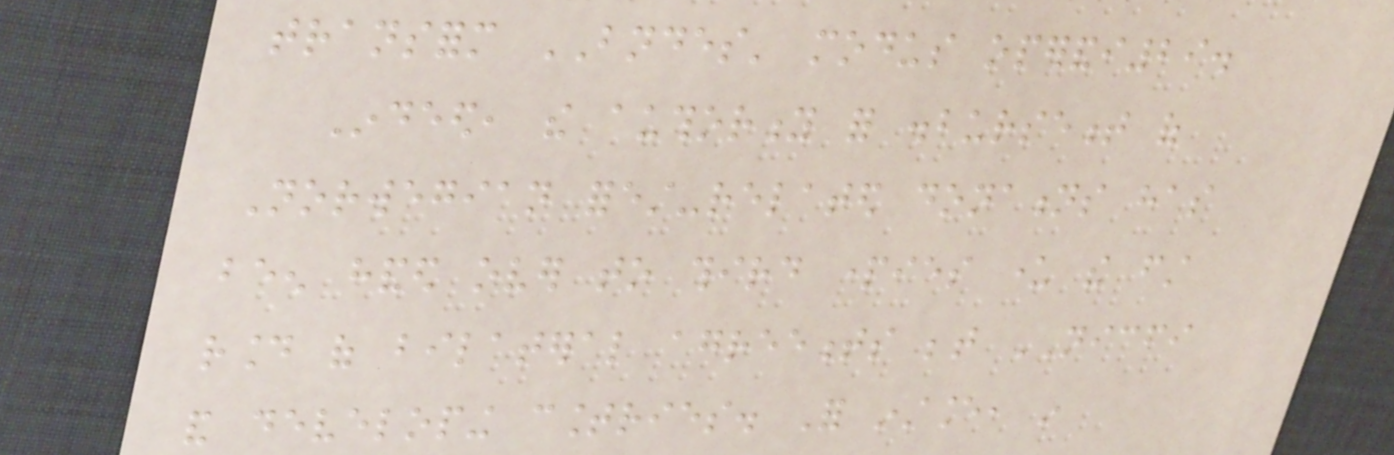transform BNDES' modus operandi29.
Indeed, the authority for disbursement of
Norwegian forest-related donations has
been handed over to third parties under the first
round of bilateral agreements between NICFI
and developing countries. For instance, in
